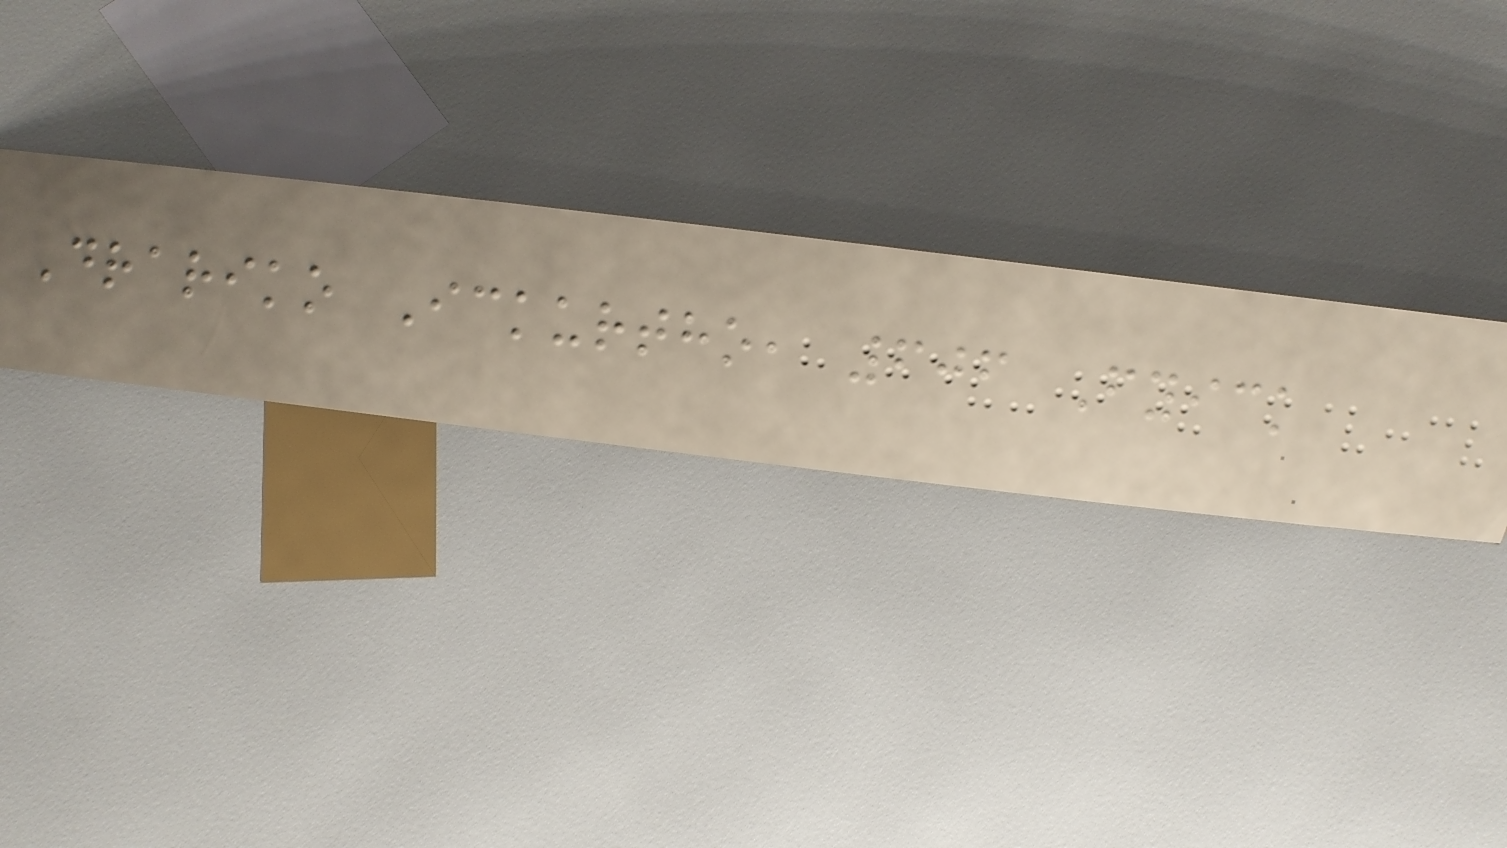Drariko Ickurtho, 606 Fyick
